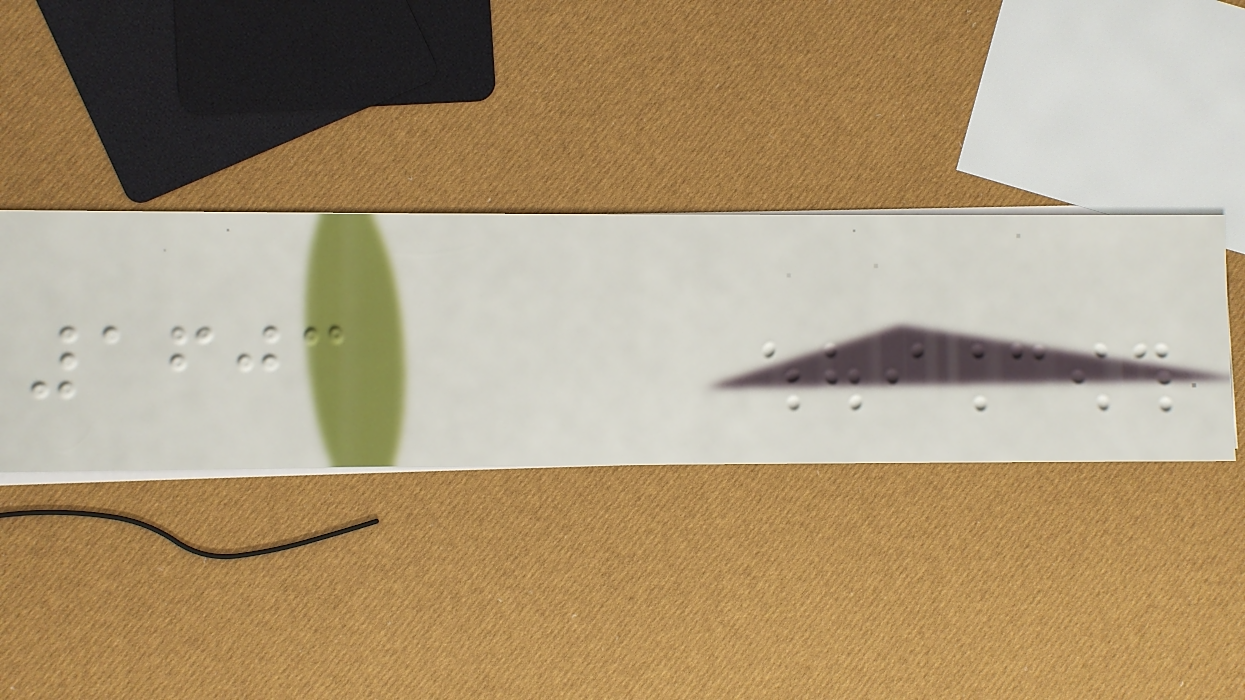1603
